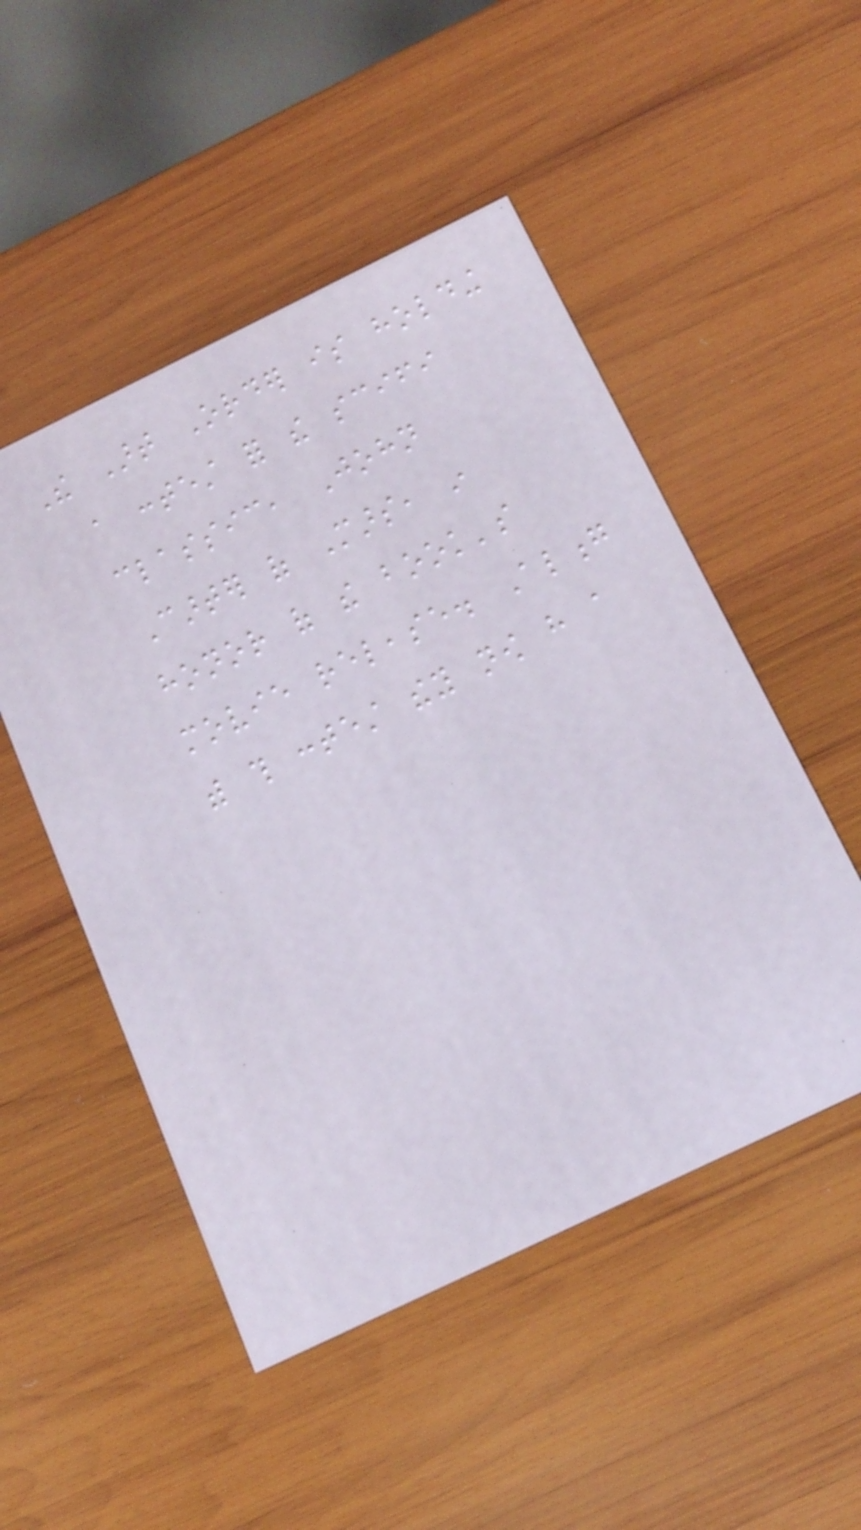The Art Order is holding
a contest for the scifi
classic, John
Carter of Mars, in
honor of the book's
movie release. Along
with this contest they now have a
